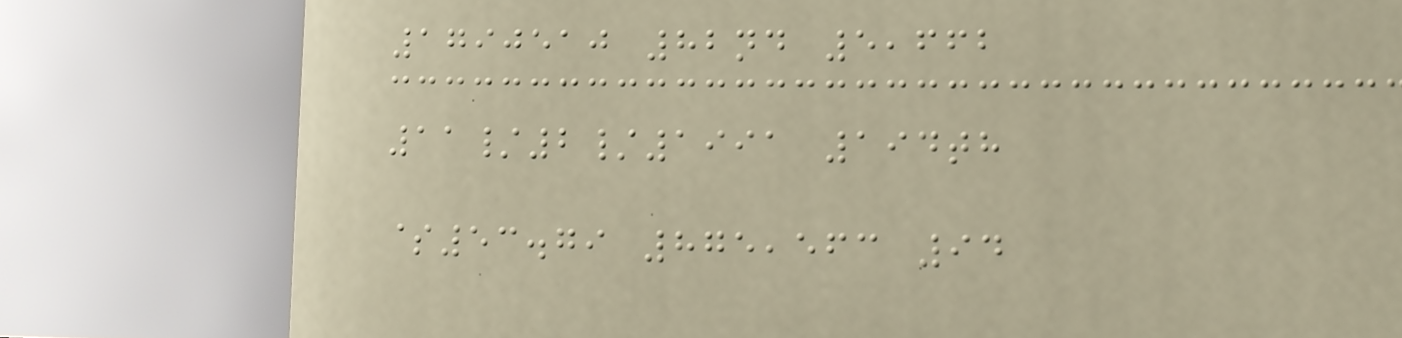1790510 82nd 5,662
11/2/1991 194th
$53.79 875,563 94
